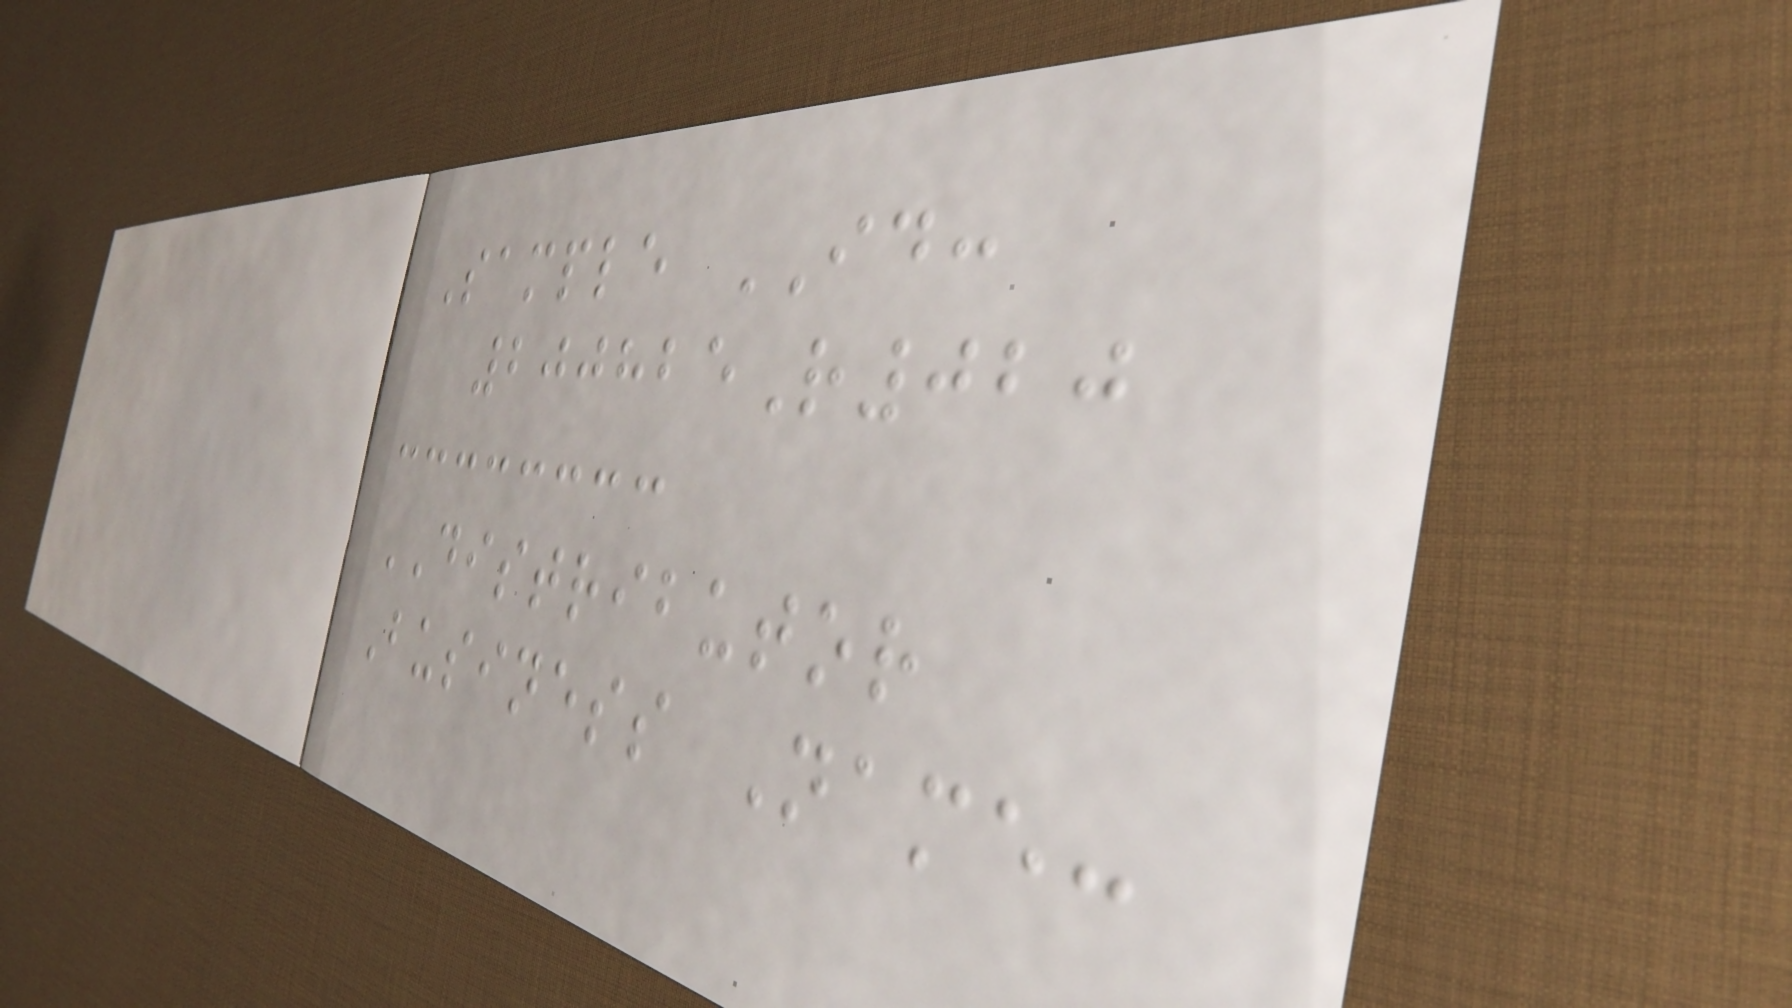Sample ID:
200825R020
DISTRIBUTOR
Business Name:
